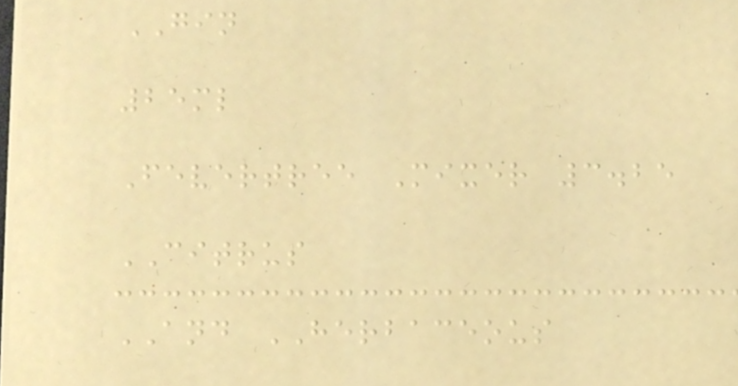GIN
25ml
Fevertree Mixer 3.25
CITRUS
AND HERBACEOUS
